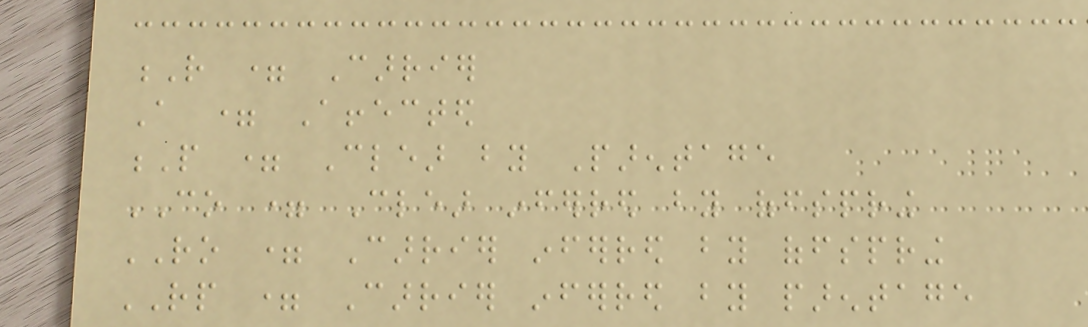R = Carrier
A = Affected
P = Clear by Parentage
CO = Clear inferred by offspring
RO = Carrier inferred by offspring
RP = Carrier inferred by parentage
